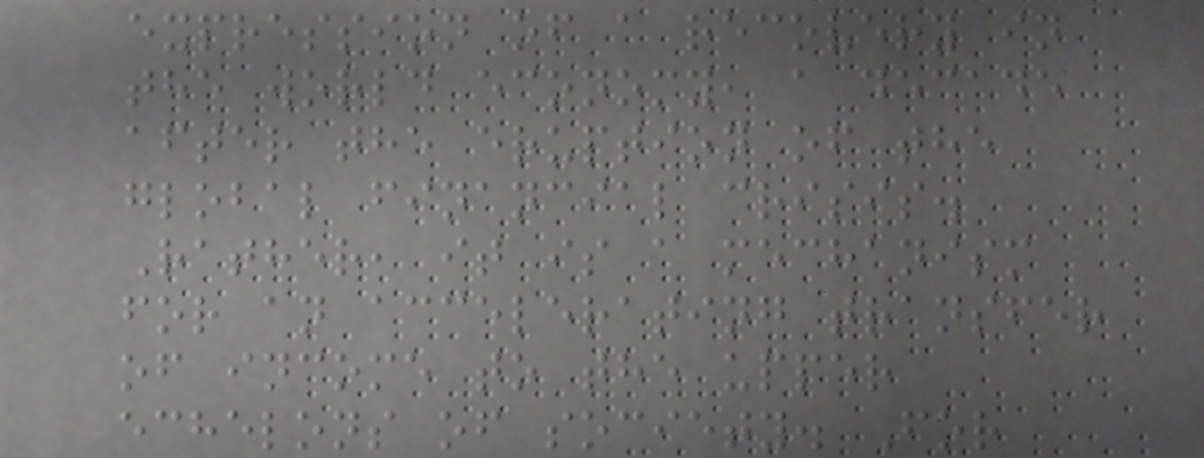expression of a recovery in
the world economy, a decade
after the eruption of the
global financial crisis.
Rather, it is a mechanism
for an accelerating transfer
of income to the upper
echelons of society. For
